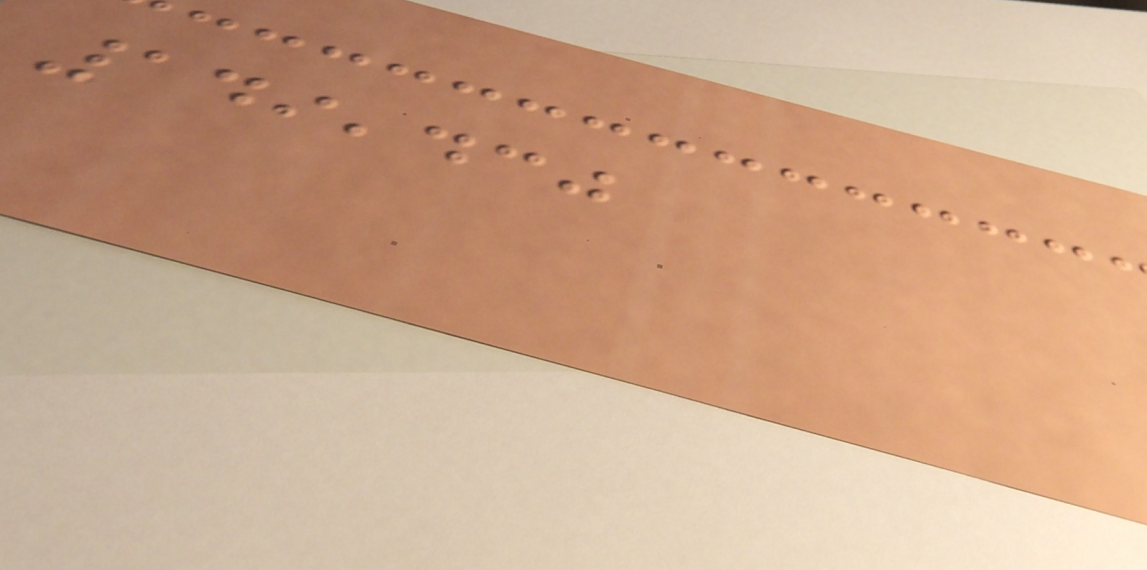149,430
